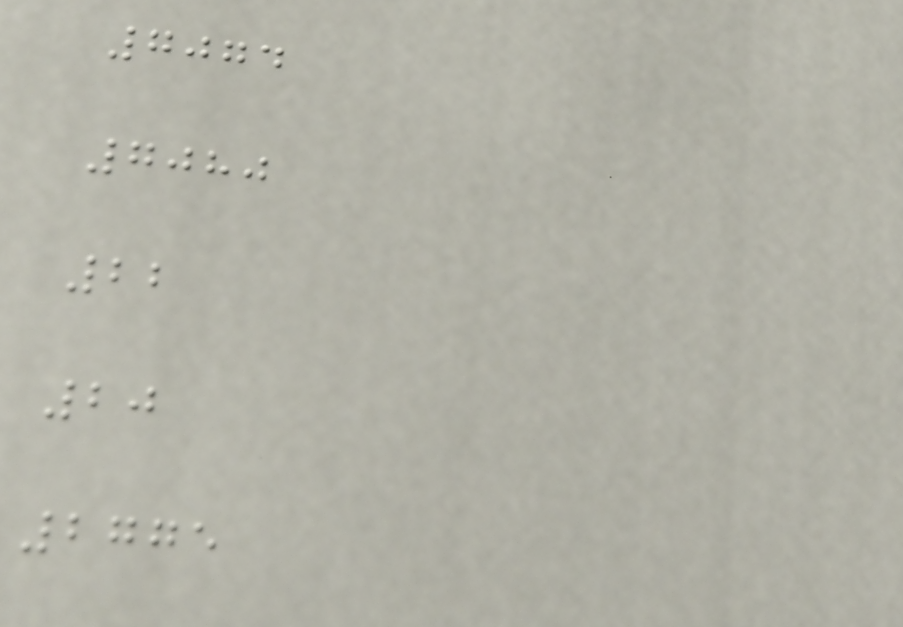7074
7080
22
20
2775
